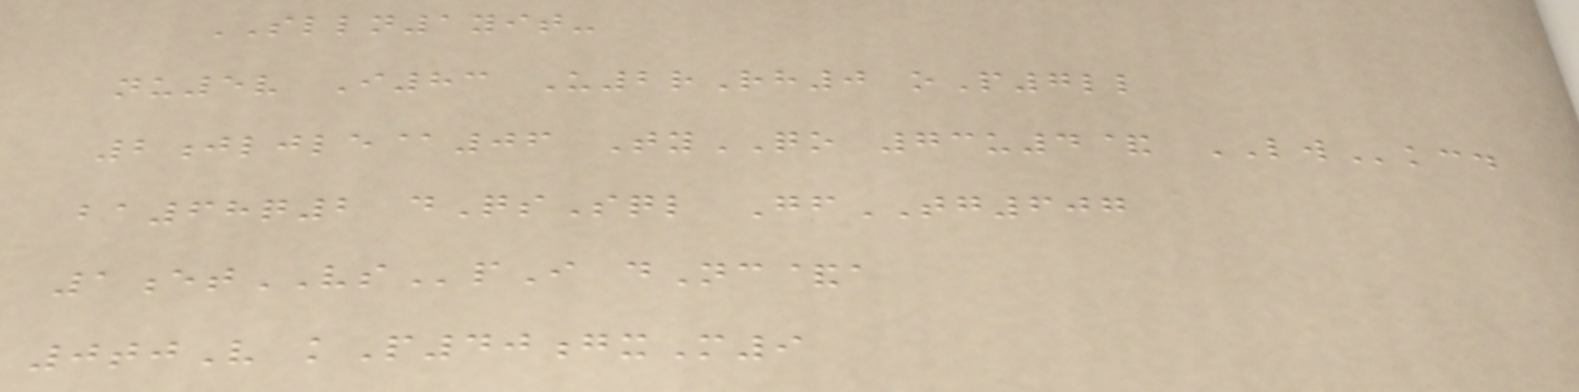SLLN1yit-
nu5v I83 U2rRh0 oP7ll
2jljle@06 TyQO 73u4& LWkcd
ba68q2 dQsSql GfTG607
1etVSpI dNc&a
0tjV kP40gxM9
